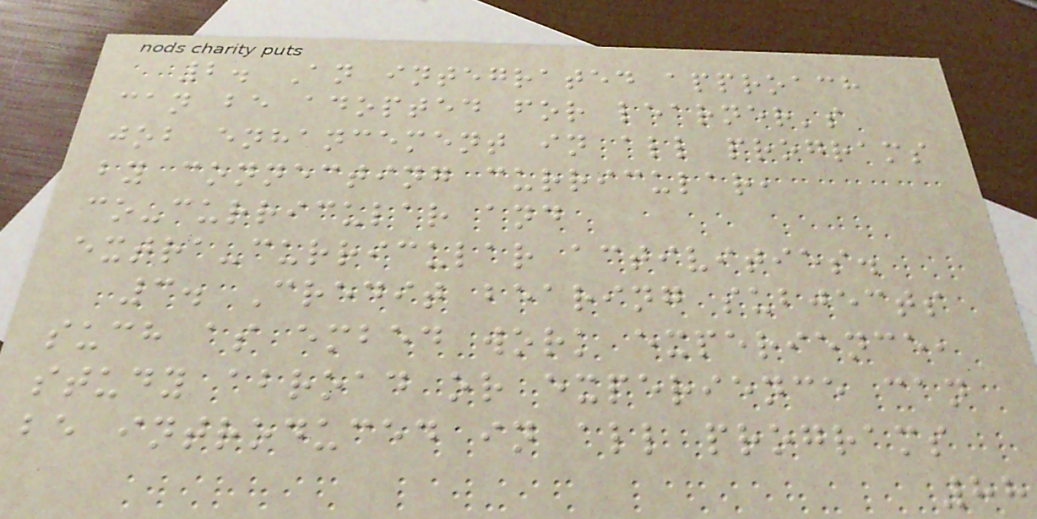2. An integrated approach
can be adopted for learner's
job enhancement in all programs
by connecting curricular,
co-curricular and
extra-curricular activities.
3. Credit bearing subjects
such as embed work experience,
study abroad or experience can
be introduced in all programs
88
